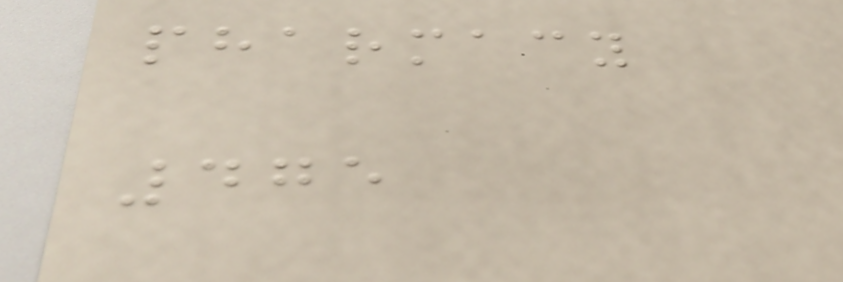pharmacy
475
